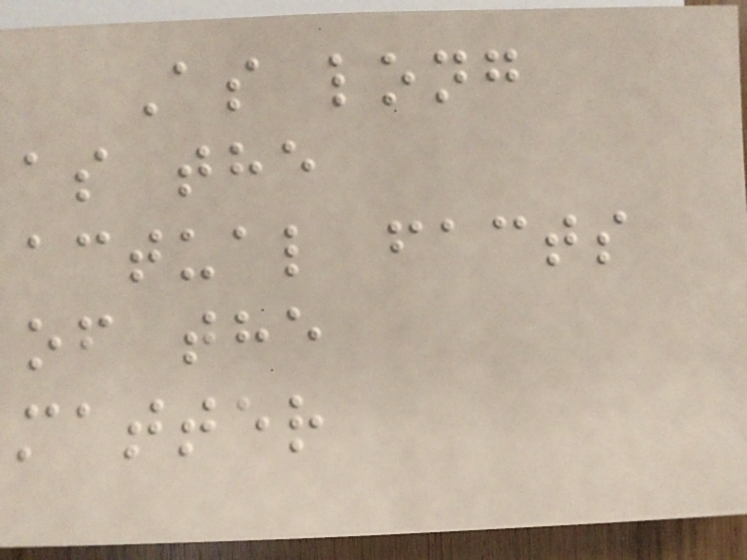As long
as the
actual facts
of the
matter
